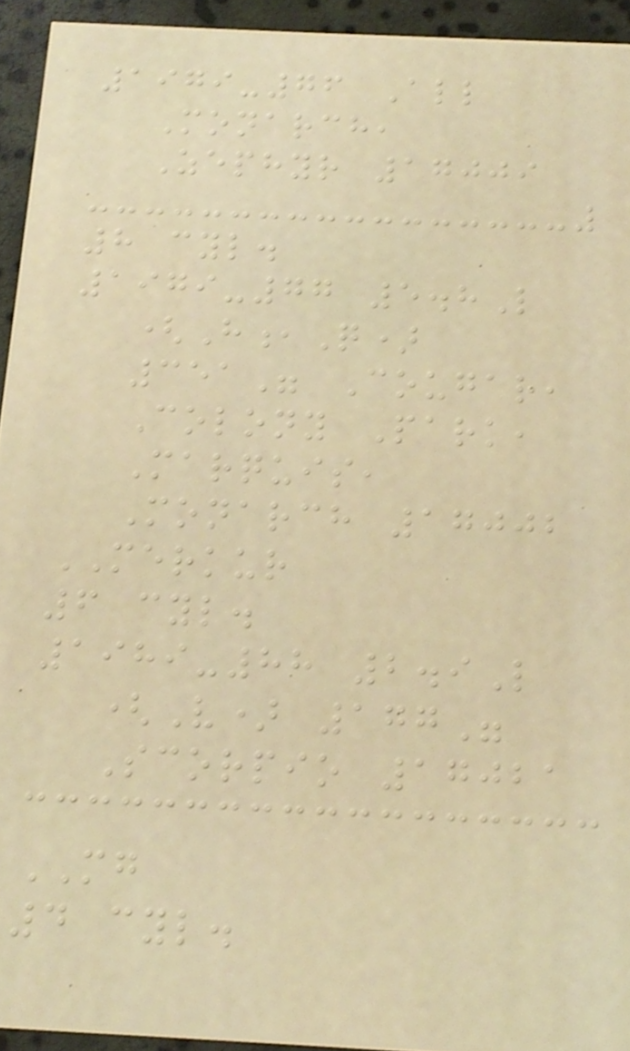1979-76 All
Monarch,
Zephyr 17009
8 cyl.
1979-77 5.8L
(H,Q)
351" Cougar,
Colony Park,
Marquis,
Monarch 17002
MERKUR
6 cyl.
1989-88 2.9L
(V) 177"
Scorpio 17021
MG
4 cyl.
